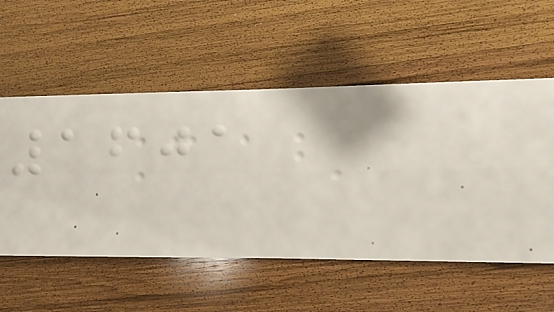1601
